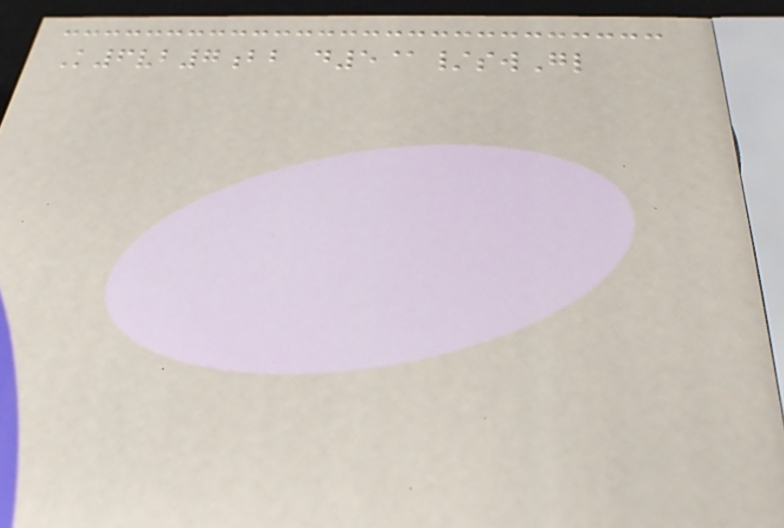K6vb7bb d5@/swGl
